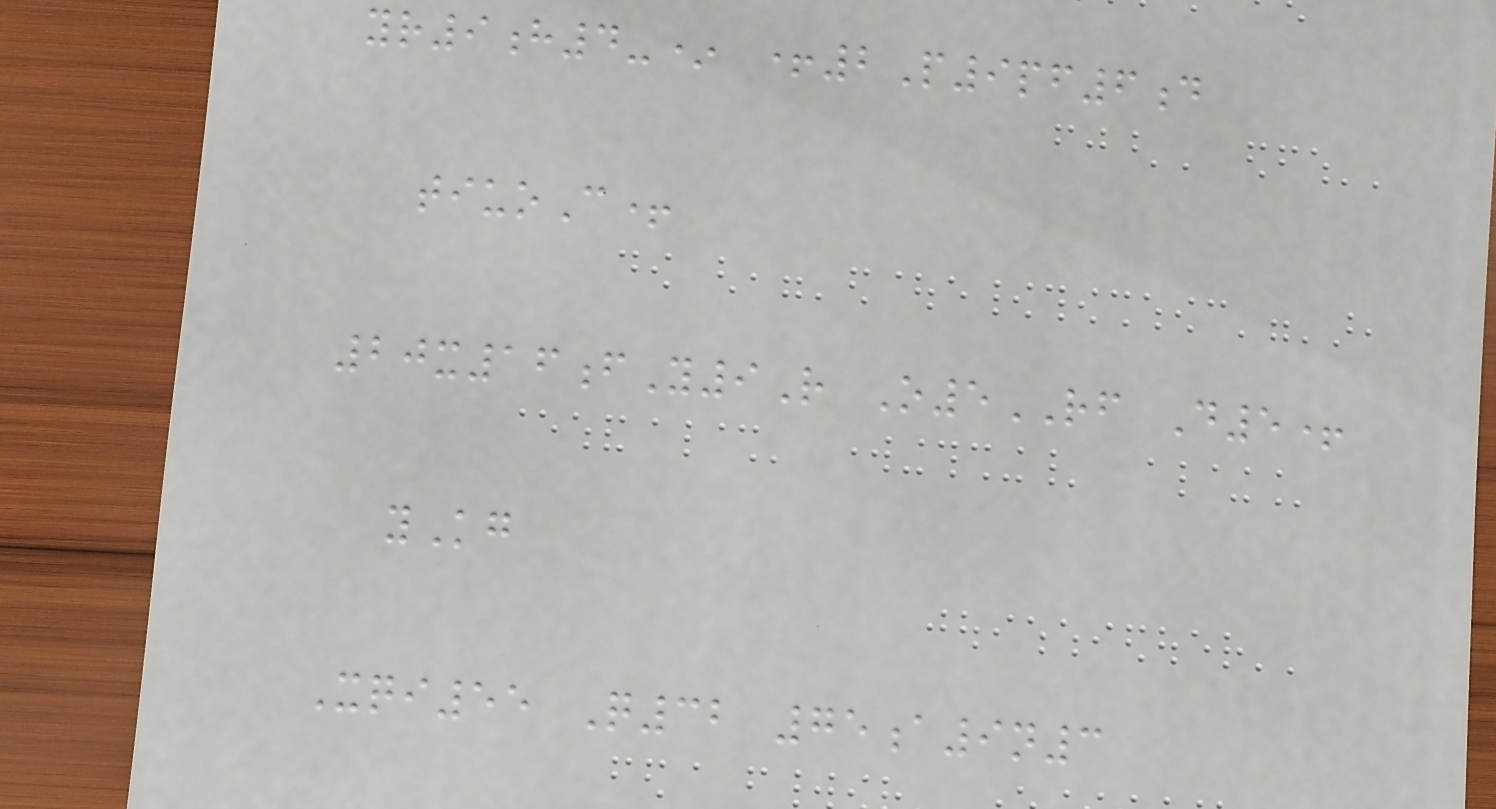yr9h4-* +2P9pf6d
tiuoC+
20x16fY9R O5RF D5+
yKg
Xqi55 Q32 75a9n3
